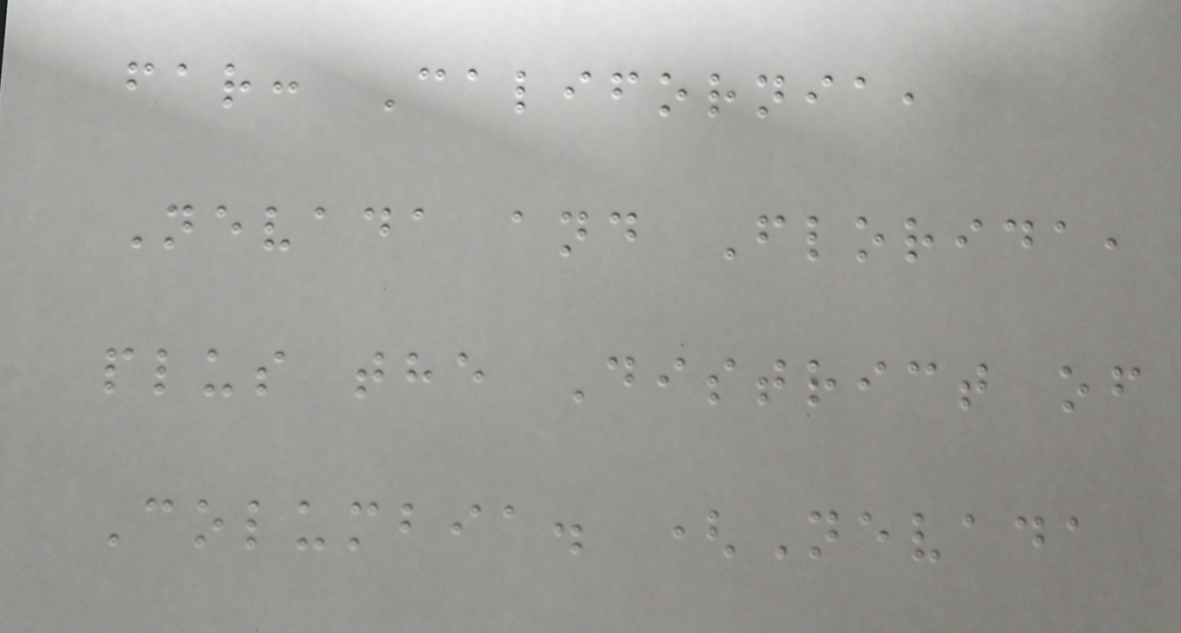far: California,
Nevada and Florida,
plus the District of
Columbia. (Nevada
